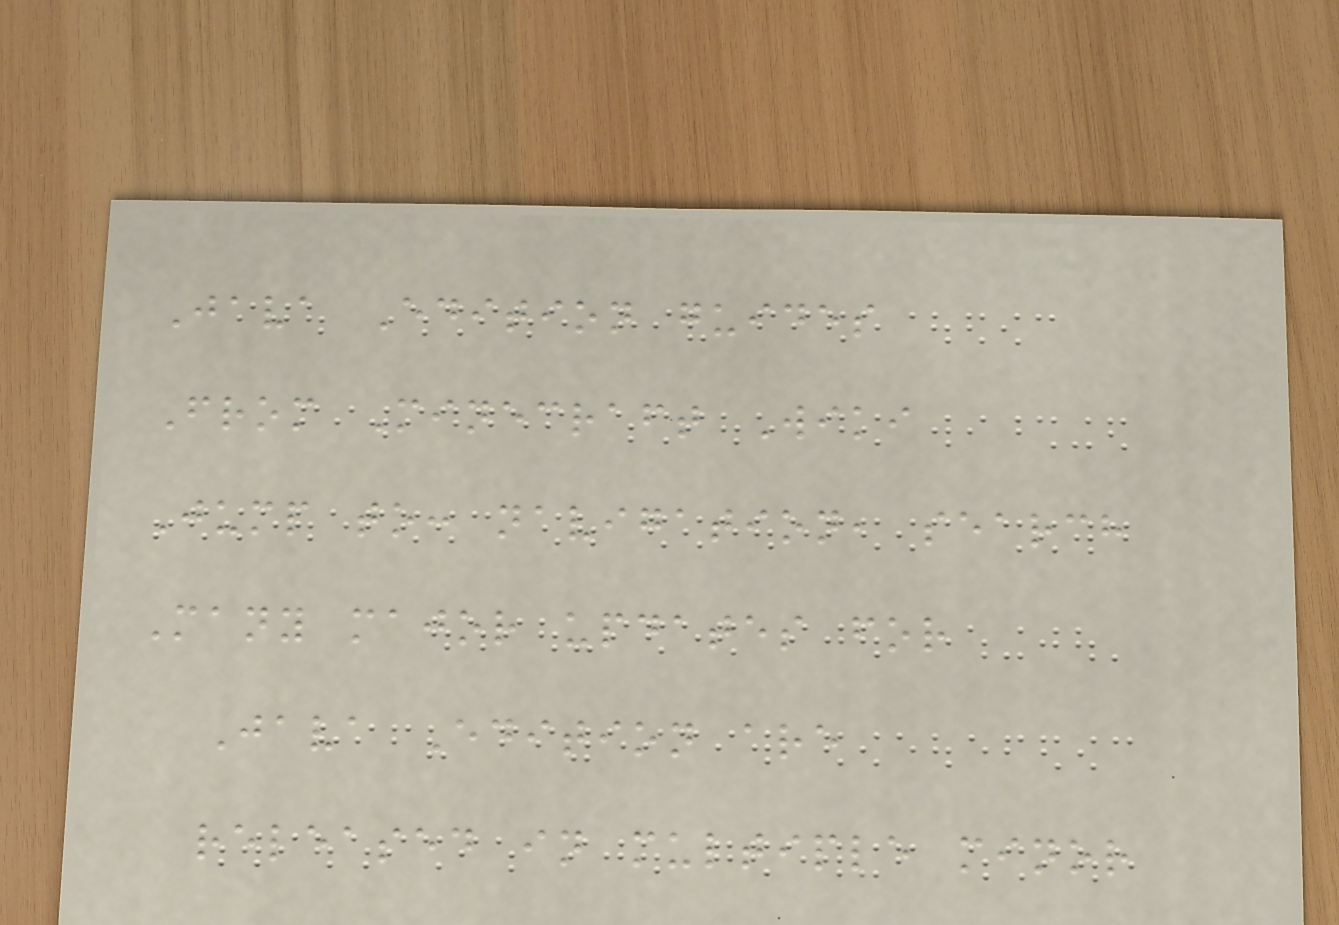Java Edition guides
From Minecraft Wiki
Jump to: navigation, search
Many major updates for
Java Edition are
released in multiple minor
